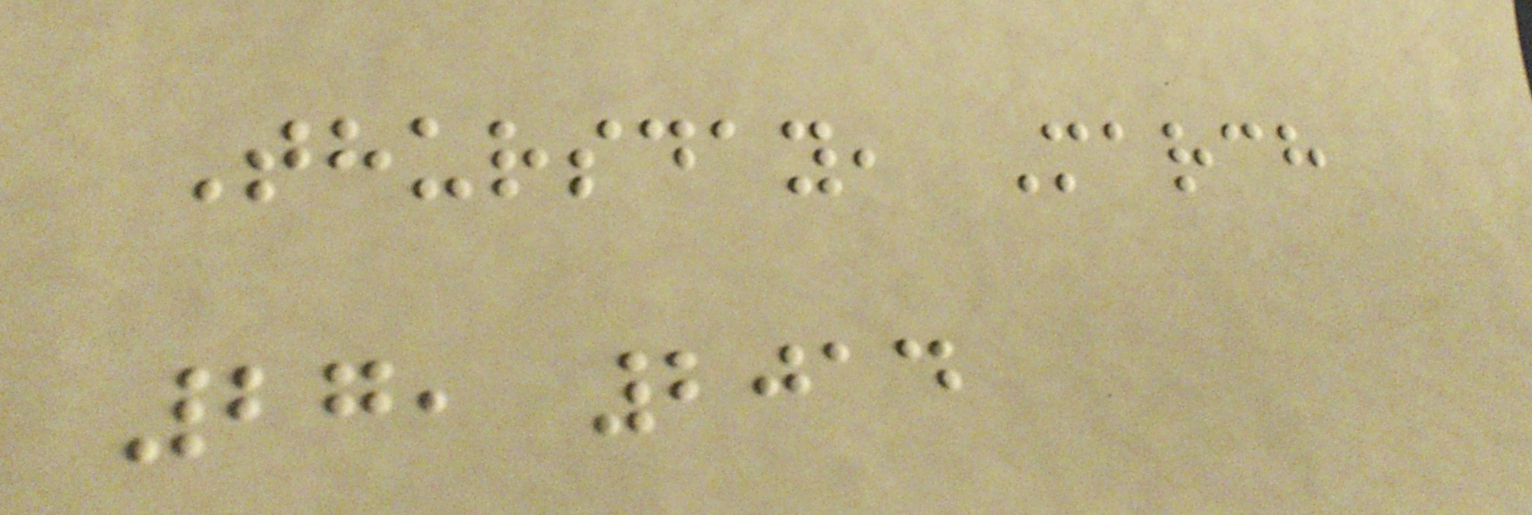Thursday, March
27, 2014
